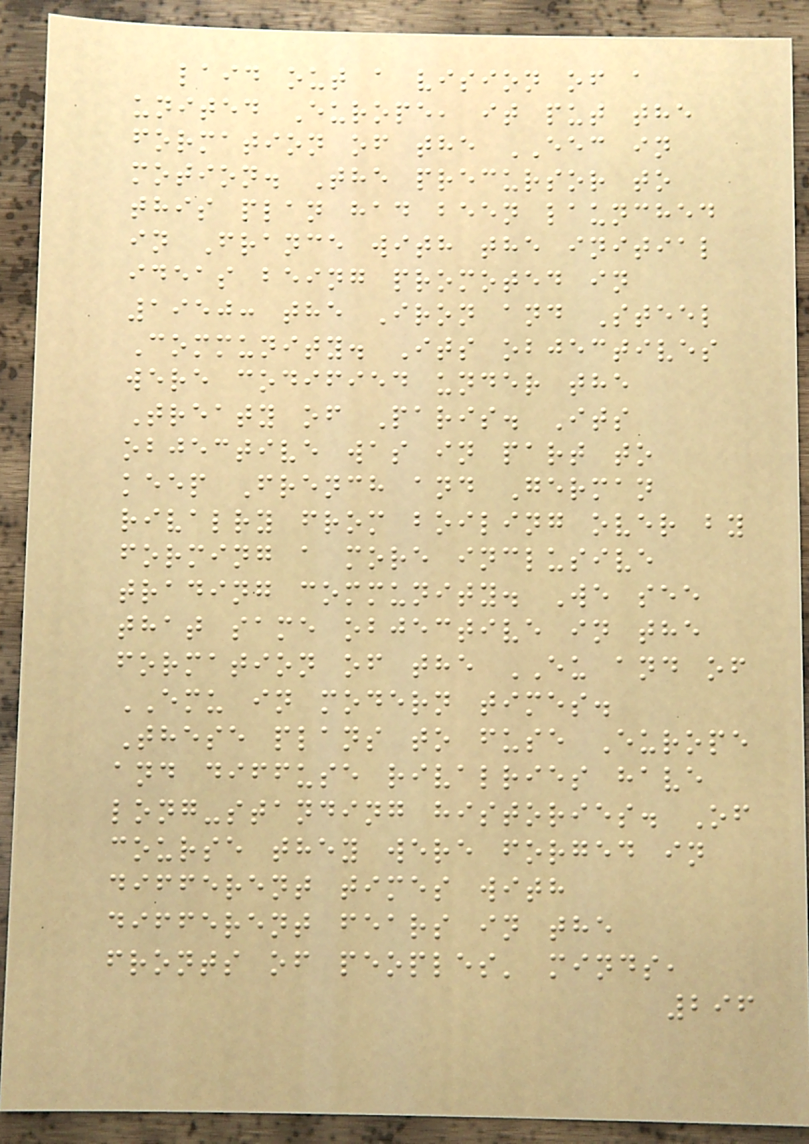laid out a vision of a
united Europe, it put the
formation of the EEC in
motion. The precursor to
this plan had been launched
in France with the initial
ideas being promoted in
1950: the Iron and Steel
Community. Its objectives
were codified under the
Treaty of Paris. Its
objective was in part to
keep French and German
rivalry from boiling over by
forming a more inclusive
trading community. We see
that same objective in the
formation of the EU and of
EMU in modern times.
These plans to fuse Europe
and diffuse rivalries have
long-standing histories. Of
course they were forged in
different times with
different fears in the
fronts of peoples' minds,
296
